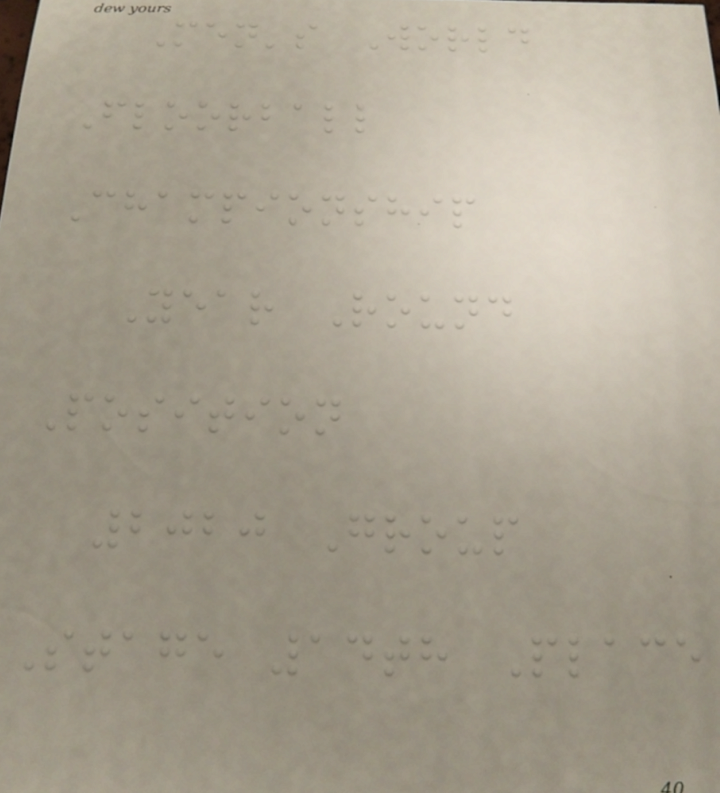Men's World
Floorball
Championship
Year Round
Position
2020 Group
Stage 14th Place
